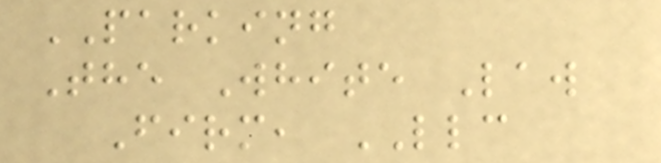PARKING
The White Law
Firm, LLC
